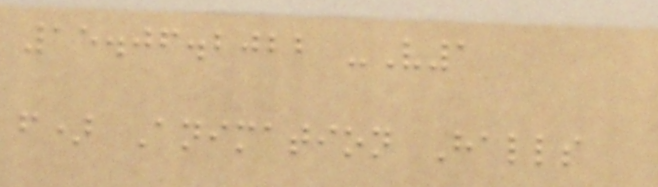15.06.2022 -V1
f) Animation Halls
